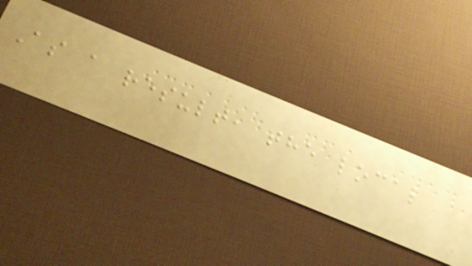As a result, the local
